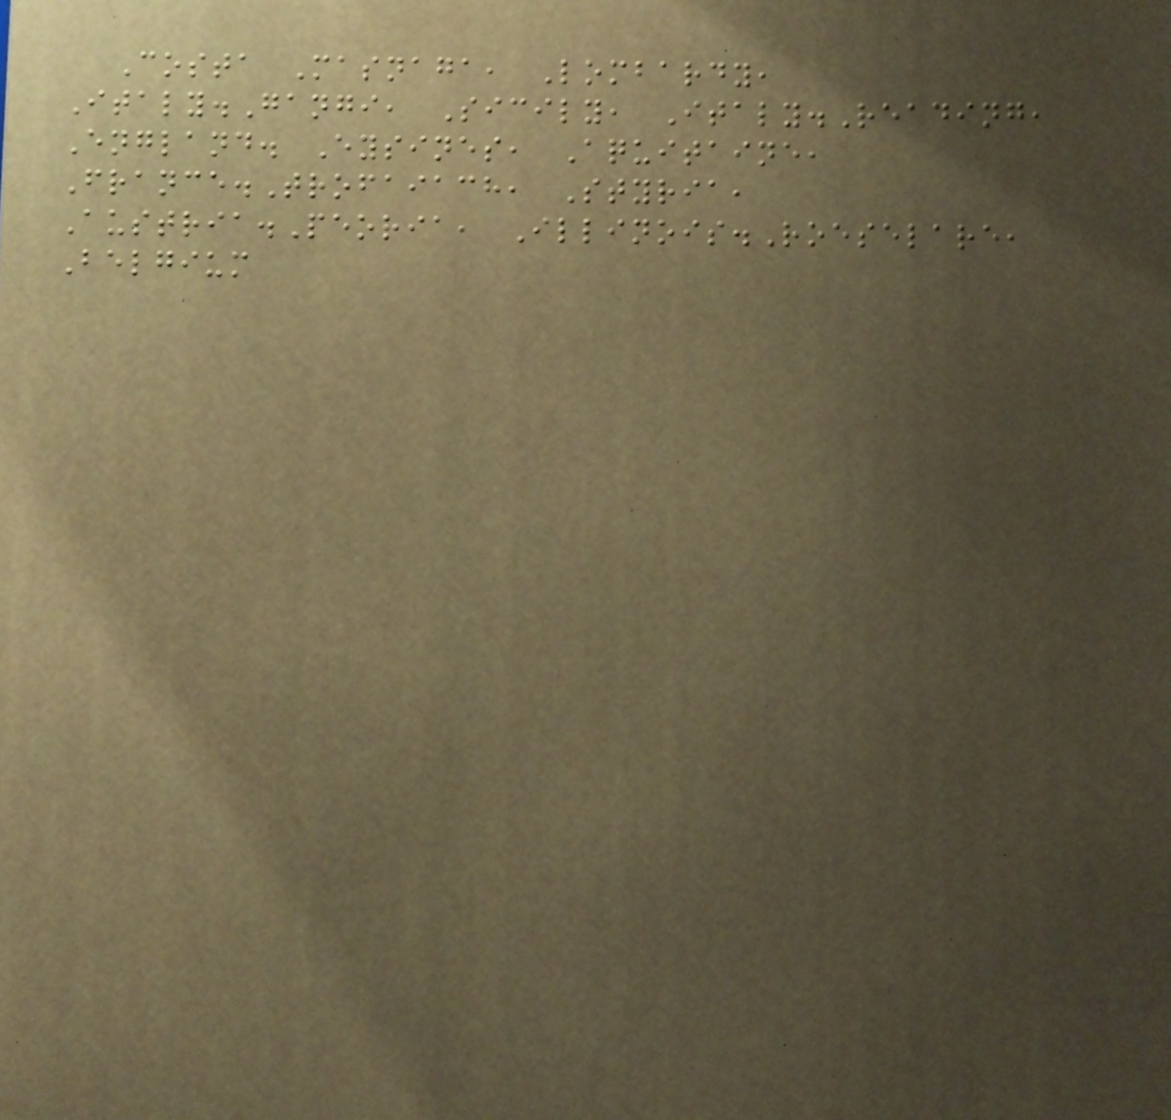Costa Masnaga, Lombardy,
Italy.Gangi, Sicily, Italy.Reading,
England. Eysines, Aquitaine,
France.Trofaiach, Styria,
Austria.Peoria, Illinois.Roeselare,
Belgium
